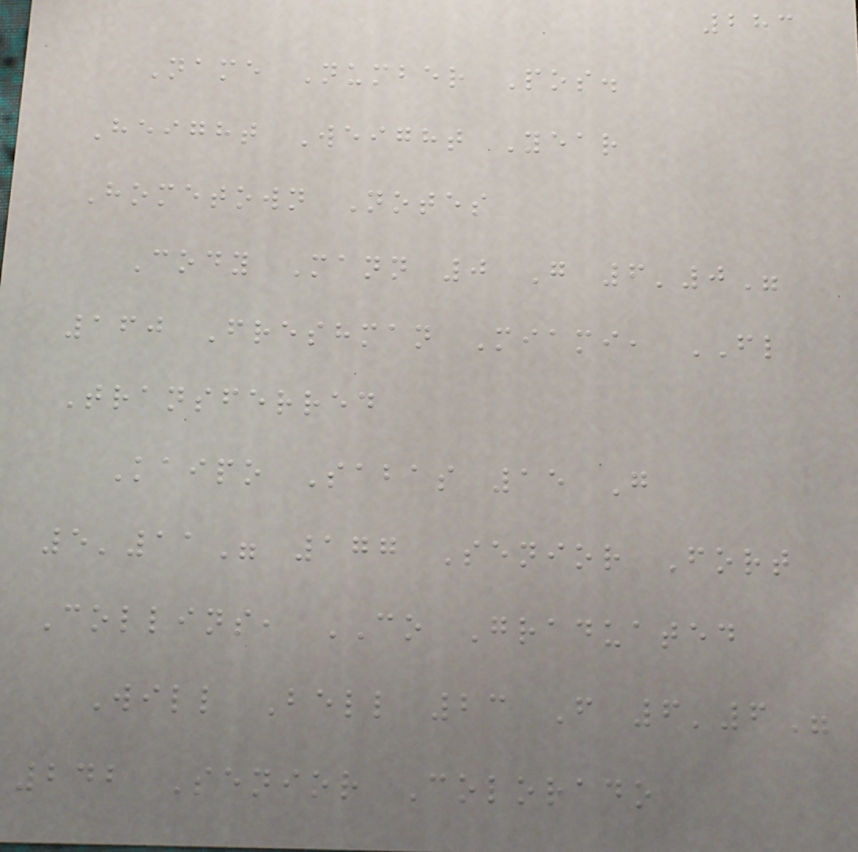283
Name Number Pos.
Height Weight Year
Hometown Notes
Cody Mann 0 G 6'0"
160 Freshman Miami, FL
Transferred
Kaipo Sabas 15 G
5'11" 177 Senior Fort
Collins, CO Graduated
Will Bell 23 F 6'6"
242 Senior Colorado
